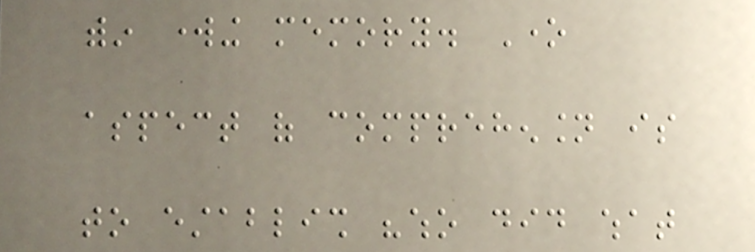within working memory. One
aspect of comprehension is
to establish "who did what
